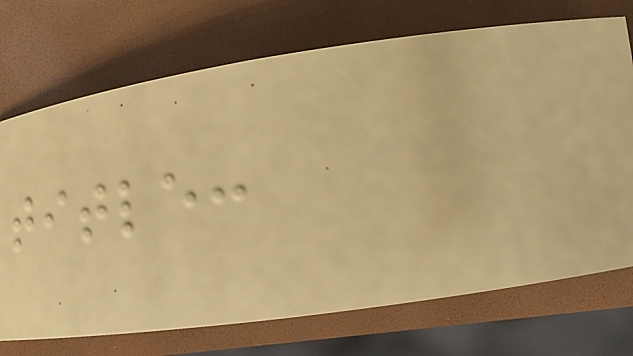title:
